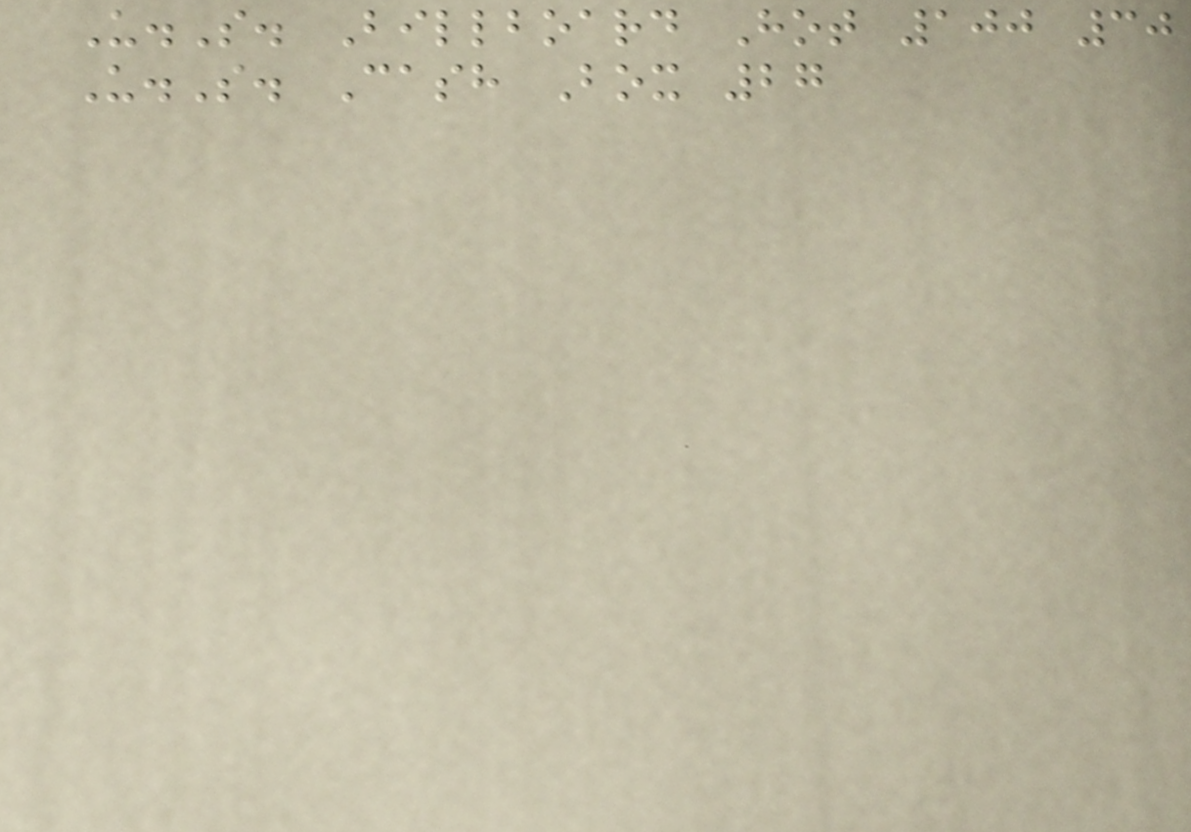U.S. Billboard Hot 100 30
U.S. Cash Box 27
